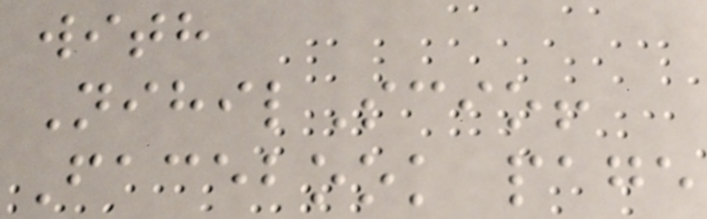with
NihilScio!
Facebook page
